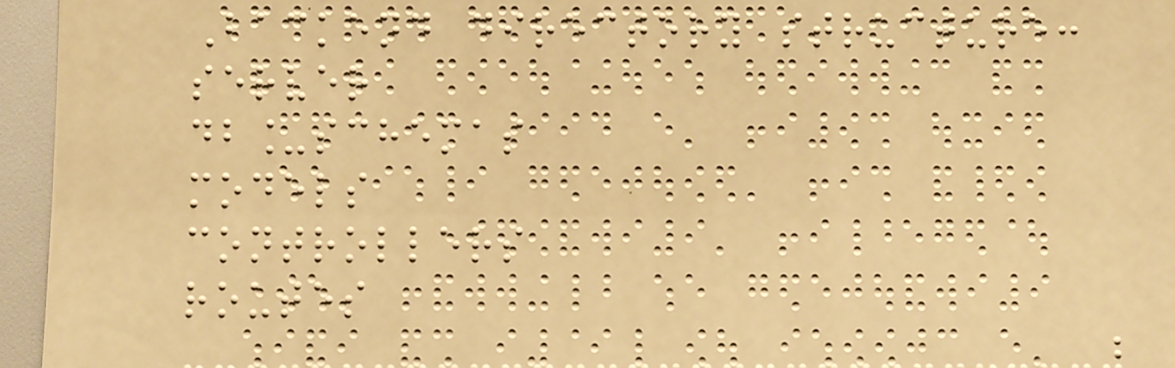Backend directory structure:
server
db_schemas
models
controllers
routes
